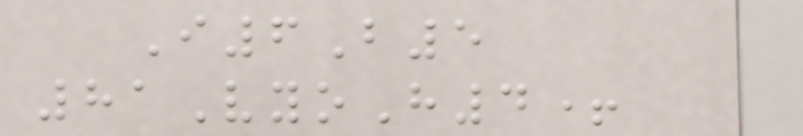I6B5
81VyoH4+
